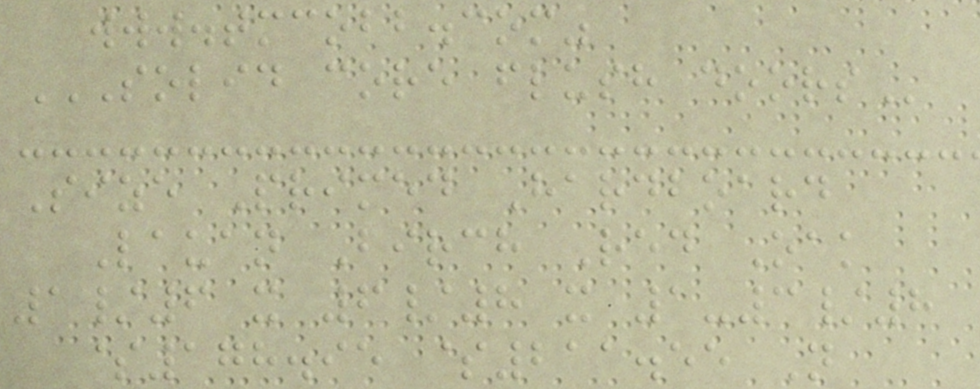www.tmcobb.com"
SOLID CORE FLUSH DOORS
Size Primed Hardboard
Lauan Birch Red Oak
1/6 x 6/8 x 1-3/8
$178.95 $211.55 N
